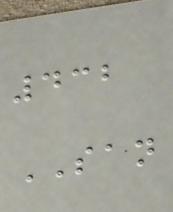432
SAN
